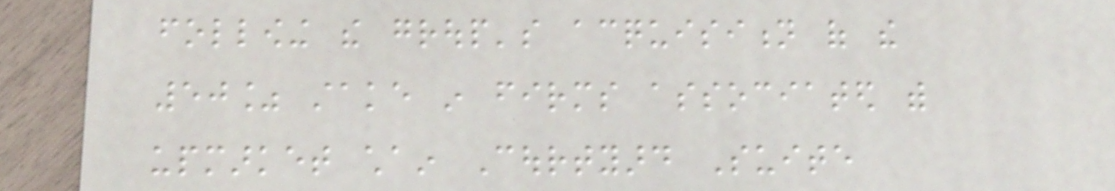following the group's acquisition of the
50% stake in firms associated with
upmarket chain Courtyard Suite
